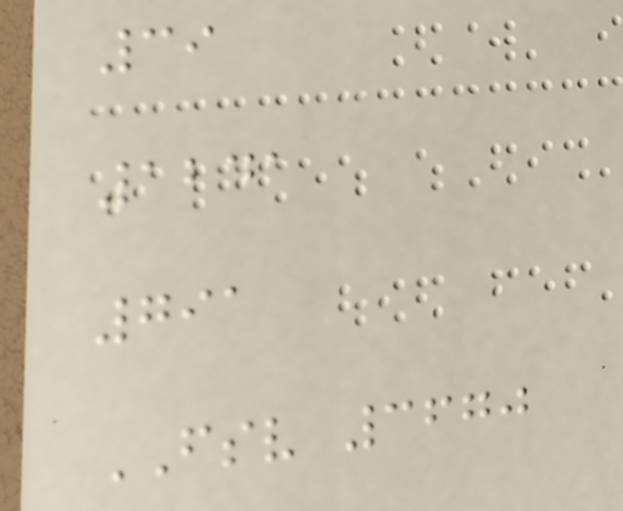39
1241
791
FSV 3670
